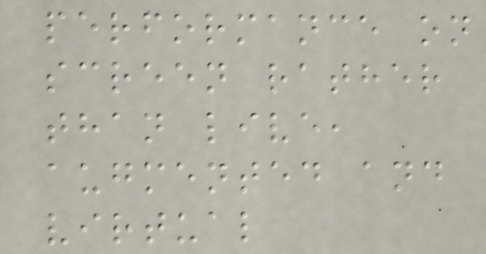performance on
screen rather
than live,
augmented and
virtual
